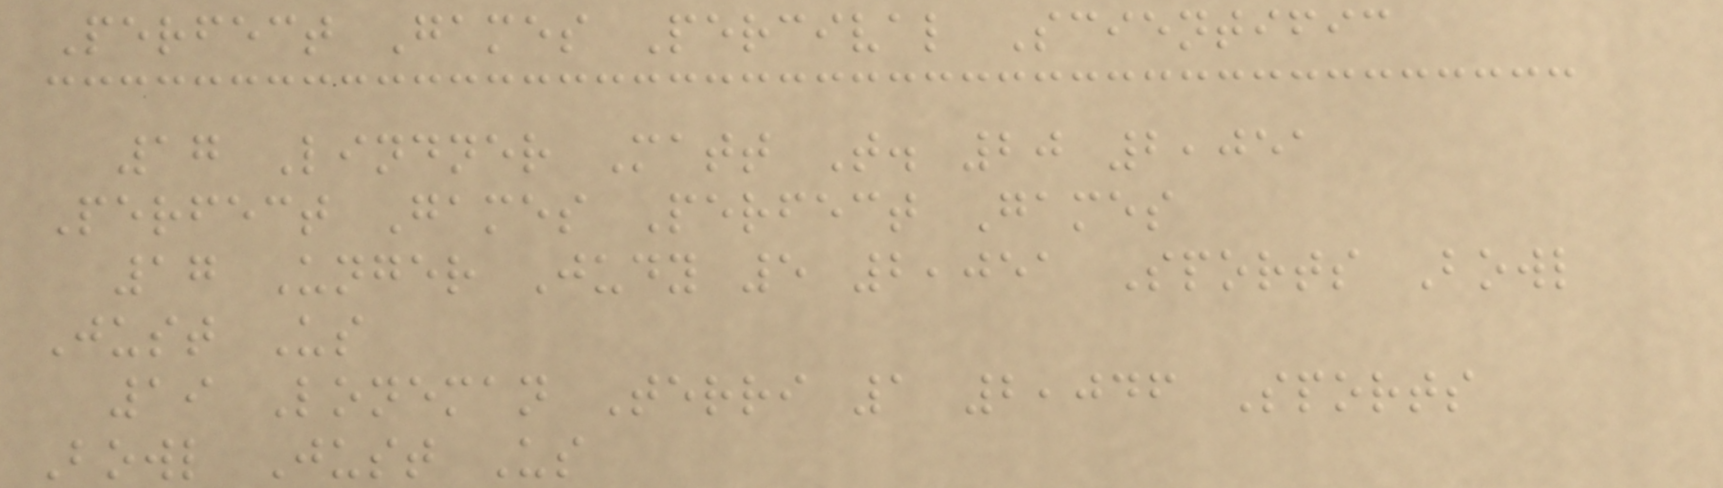Perfect Games Percival Scientific
17 Lindner Matt T. 20 2,051
Perfect Games Perfect Games
17 Unger Judy 5 2,051 Sports Bowl
Just Us
19 Loneman Terri 1 2,046 Sports
Bowl Just Us
